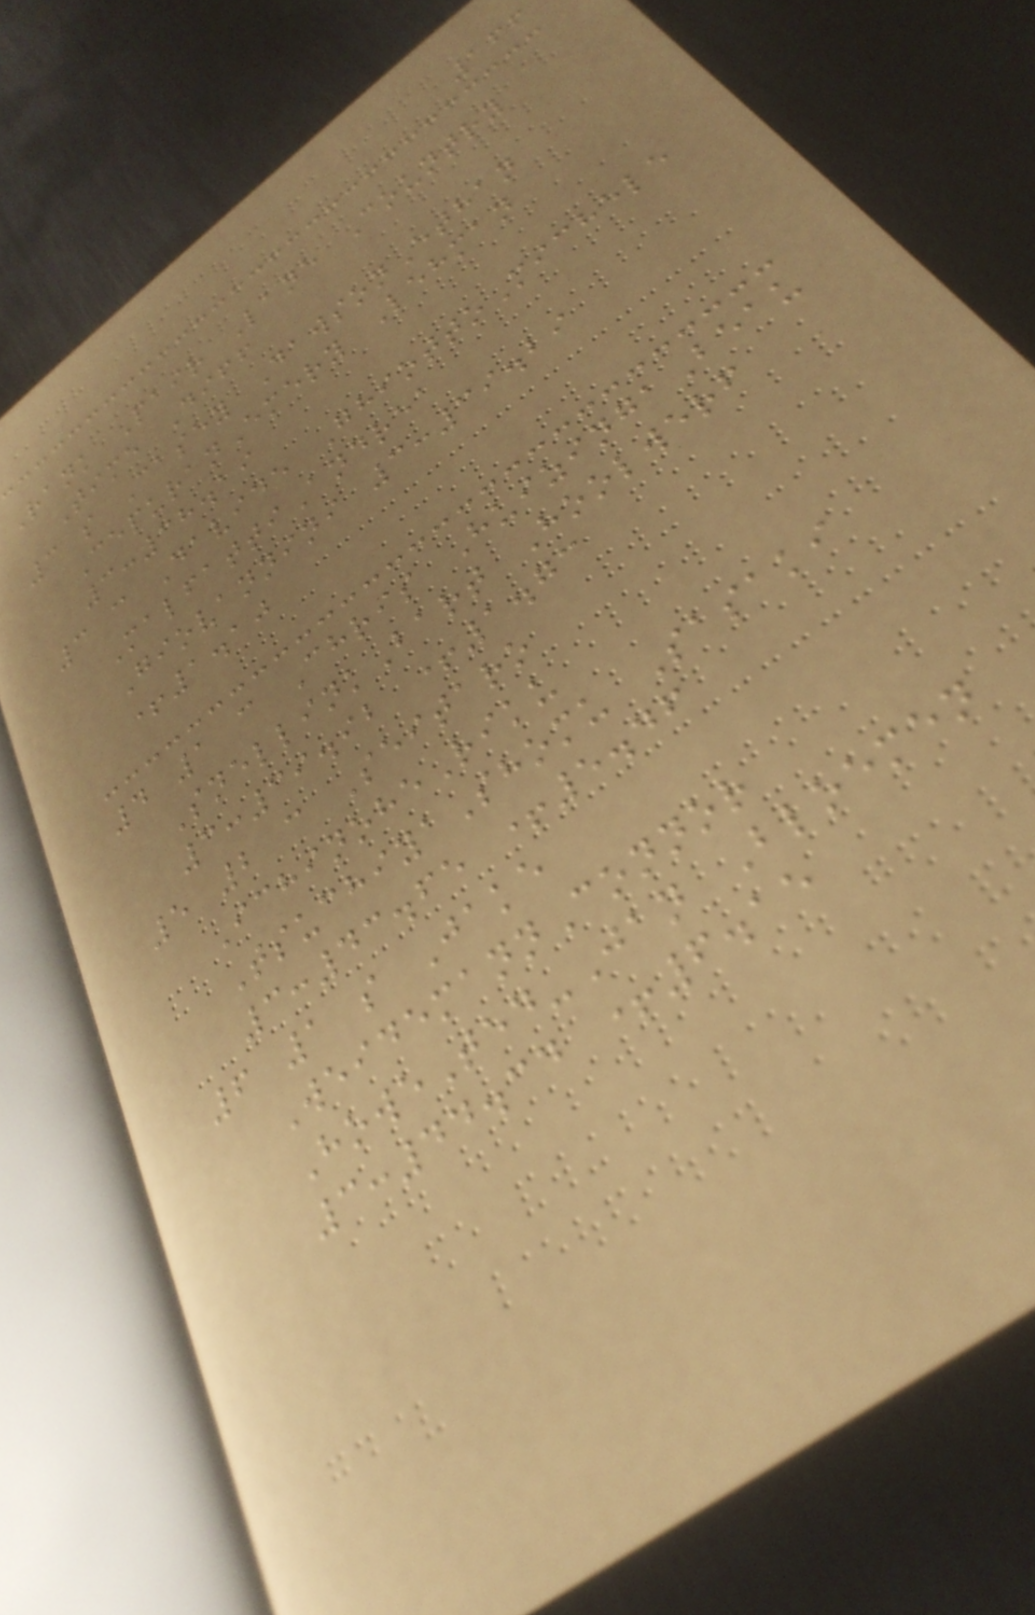166
Rank Pair Lane Country
Time Diff
3 s Casey DawsonEthan
CepuranEmery Lehman
3:38.19
3 c Davide GhiottoMichele
MalfattiAndrea
Giovannini 3:39.29
+1.10
4 1 c Chris HuizingaBeau
SnellinkBart Hoolwerf
3:39.92 +1.73
5 2 c Seitaro
IchinoheRiku
TsuchiyaShomu Sasaki
3:43.65 +5.46
6 1 s Jake
WeidemannConnor
HoweTed-Jan Bloemen
3:44.34 +6.15
